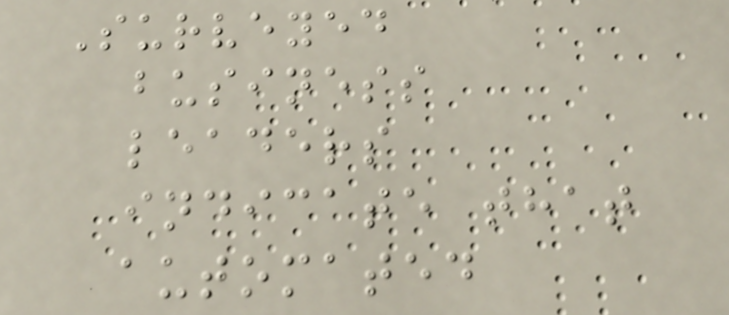Surveyed
business
leaders
indicate that
automated
